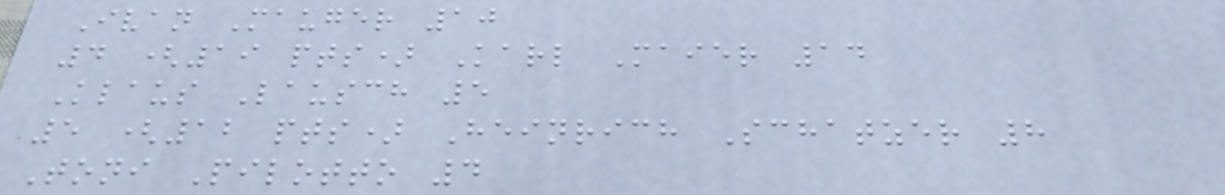Ivan Mauger 10
4 (19 pts) Karl Maier 14
Klaus Lausch 5
5 (12 pts) Heinrich Schatzer 8
Toni Pilotto 4
